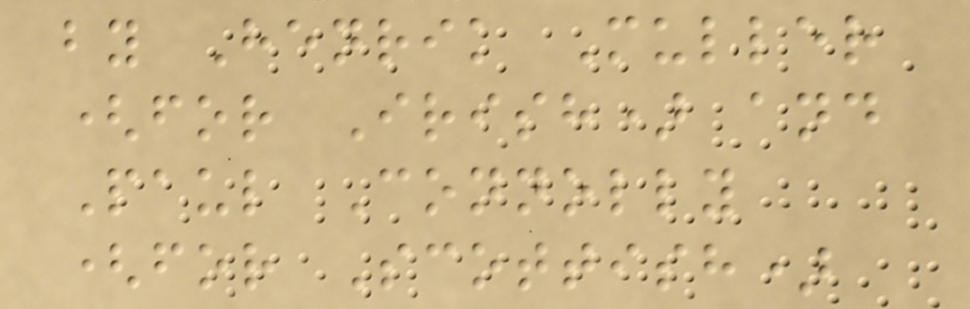by Henrik Muller
(for Irish) and
Paul Connolly
(for Scottish)
